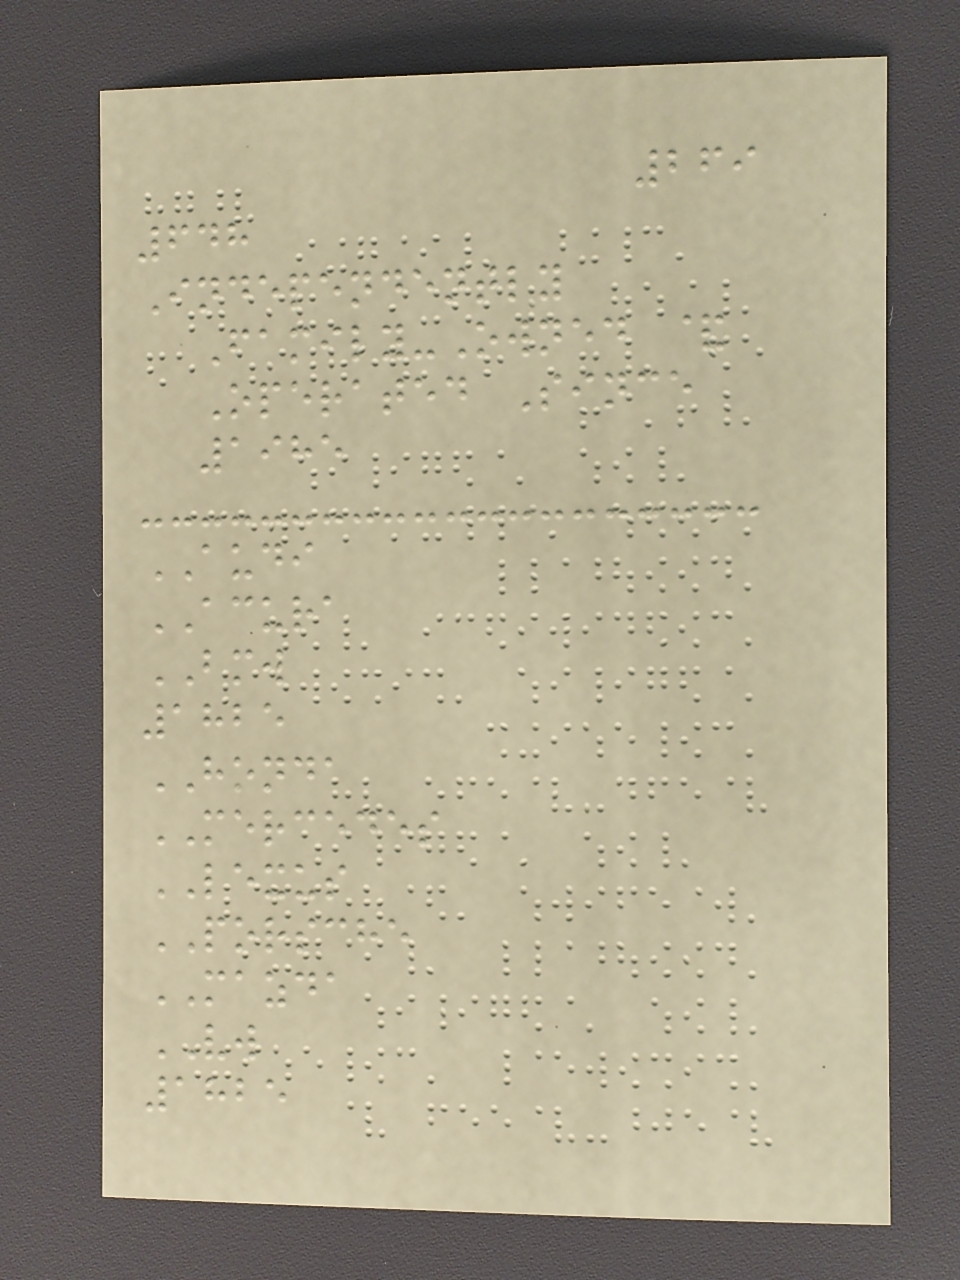269
648
Independently
Family-Owned &
Operated Since
1985
AUDI
ACURA
BMW
1825
HONDA
MERCEDES
LEXUS
PORSCHE
MAZDA
VW
1825
